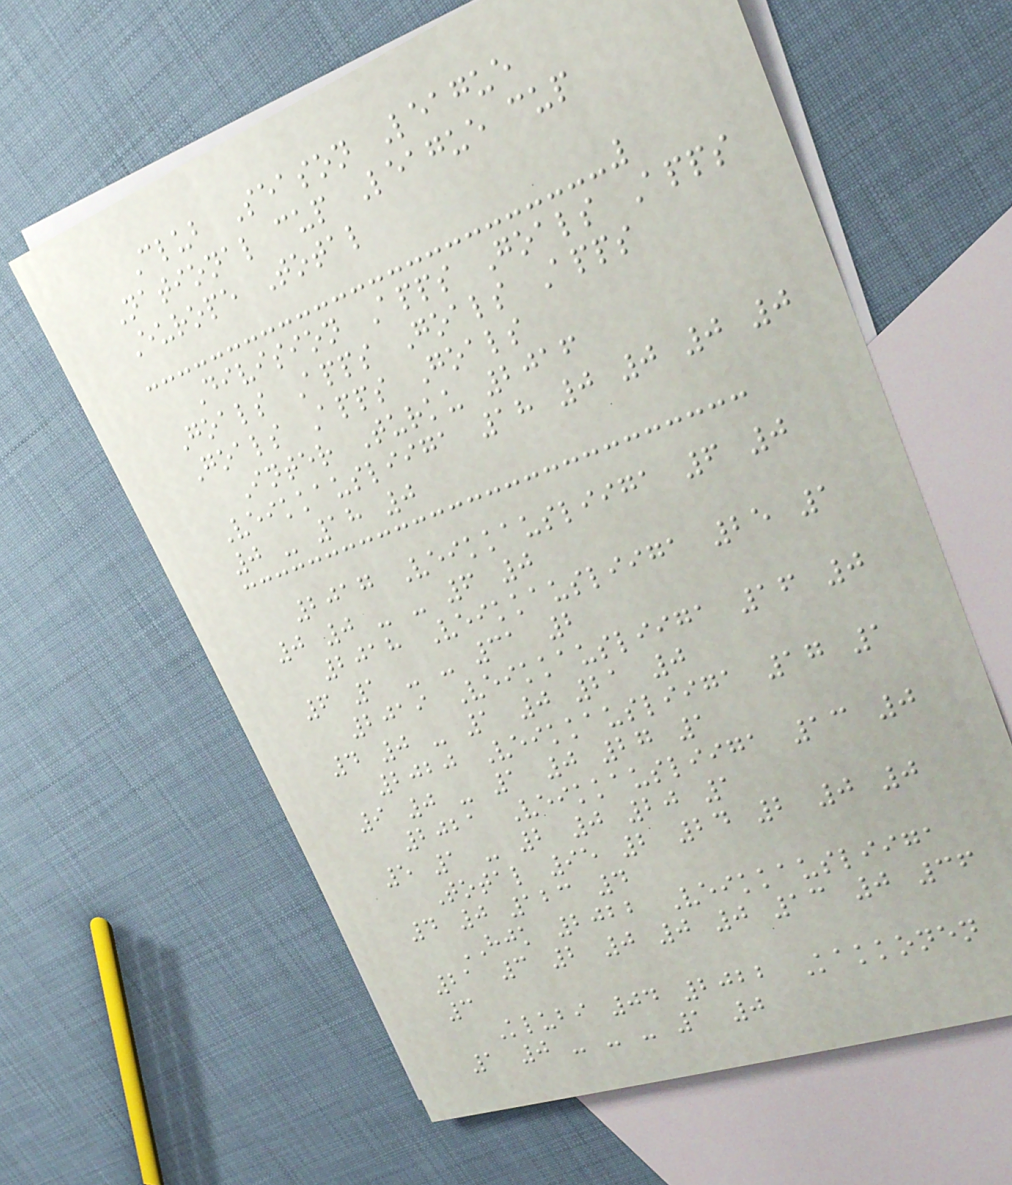Club Season League
National cup League cup
Europe Total
Division Apps Goals Apps
Goals Apps Goals Apps
Goals Apps Goals
Inter Turku 2016
Veikkausliiga 18 0 0 0 0
0 - 18 0
2017 Veikkausliiga 6 0
0 0 - - 6 0
2018 Veikkausliiga 25 1
6 1 - - 31 2
2019 Veikkausliiga 16 0
4 0 - 1 0 21 0
2020 Veikkausliiga 17 1
9 0 - 1 0 27 1
2021 Veikkausliiga 13 0
5 1 - 2 0 20 1
Total 95 2 24 2 0 0
4 0 123 4
HJK 2022 Veikkausliiga
21 3 2 0 0 0 13 0 36
3
Klubi 04 2022 Kakkonen
1 0 - - - 1 0
